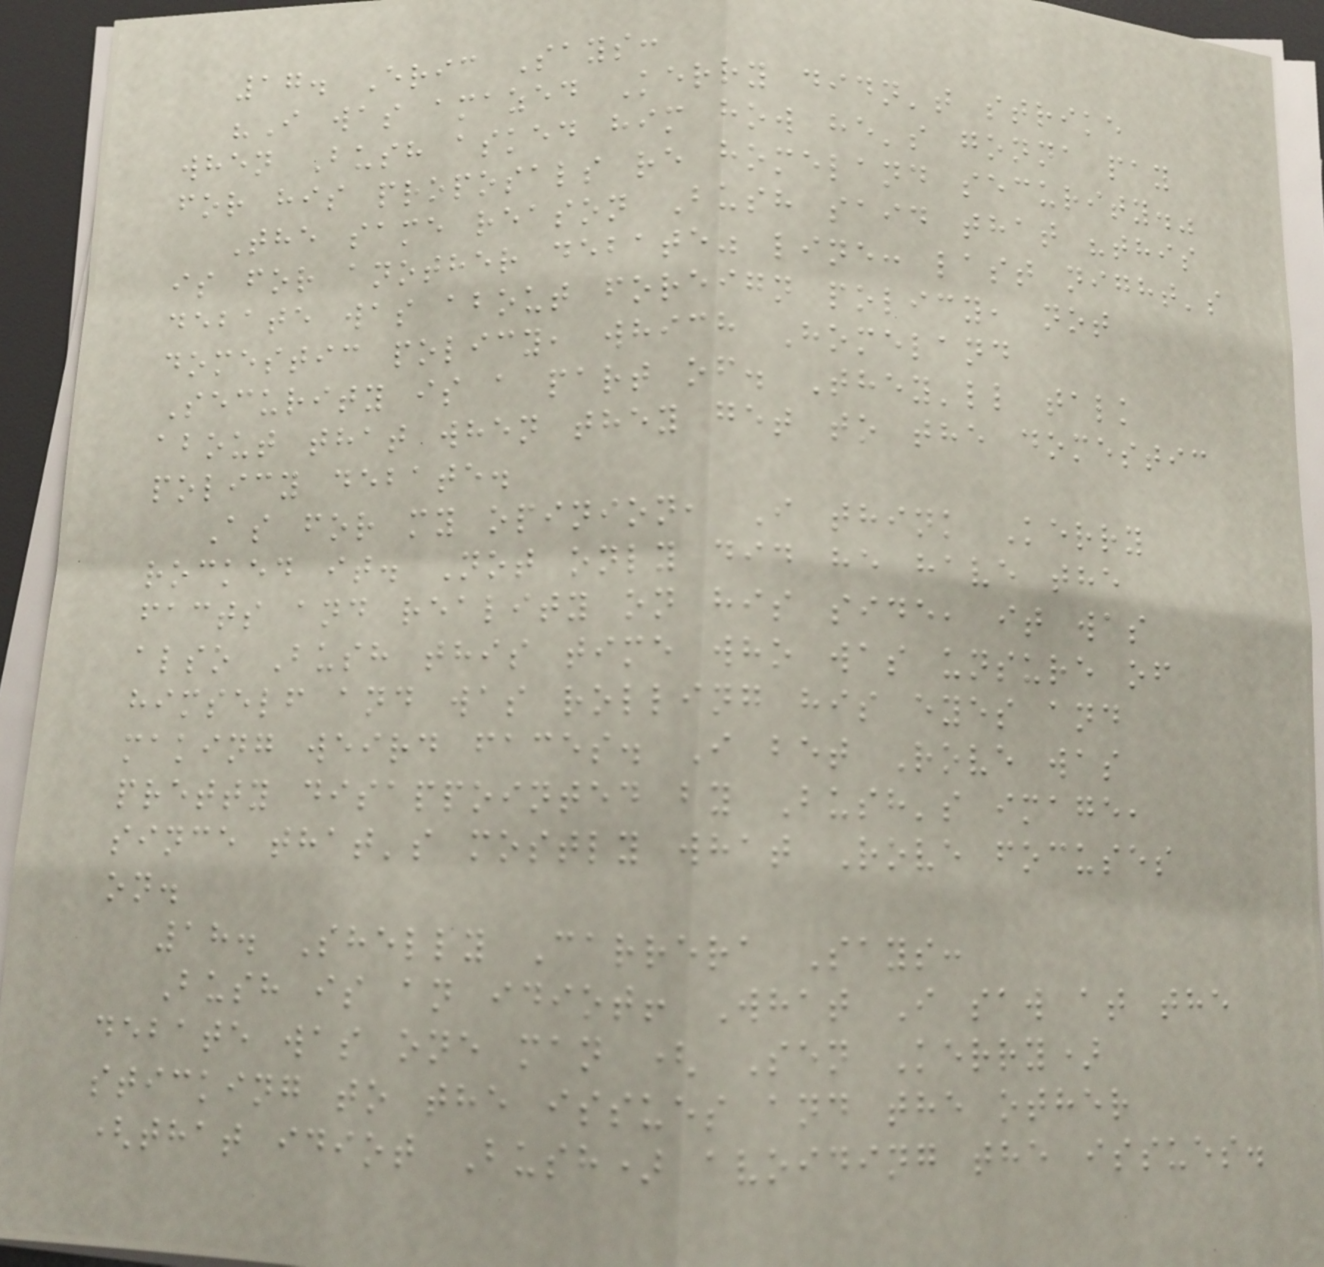17. Eric Says:
"I was amazed Kerry didn't strike
when Bush asked him how he's gonna pay
for his proposals re homeland security."
The same reason Bush said that "this
is for another debate" line: last night's
debate was about foreign policy, not
domestic policy, which Homeland
Security is a part of. They'll talk
about that when they get to the domestic
policy debate.
As for my opinion, I think Kerry
rocked it. Not only did he have the
facts and reality on his side, it was
also Bush this time who was unsure of
himself and was rolling his eyes and
making weird faces. I bet Rove was
pretty disappointed by Bush's image,
since that's mostly what Rove focuses
on.
18. Shelly Carrera Says:
Bush is an idiot! What I saw at the
debate was one man ( Sen Kerry)
sticking to the issues and the other
(that idiot Bush) avoiding the issues.
